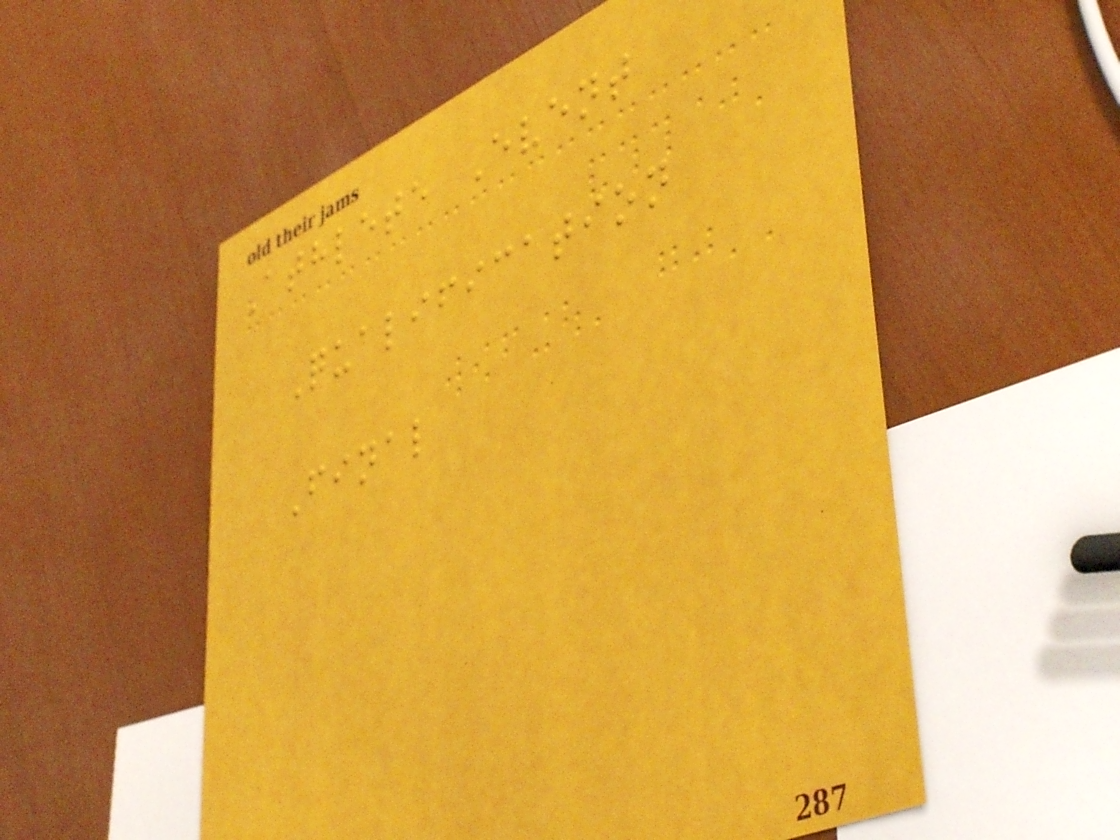Athlete Event
Qualification
Final
